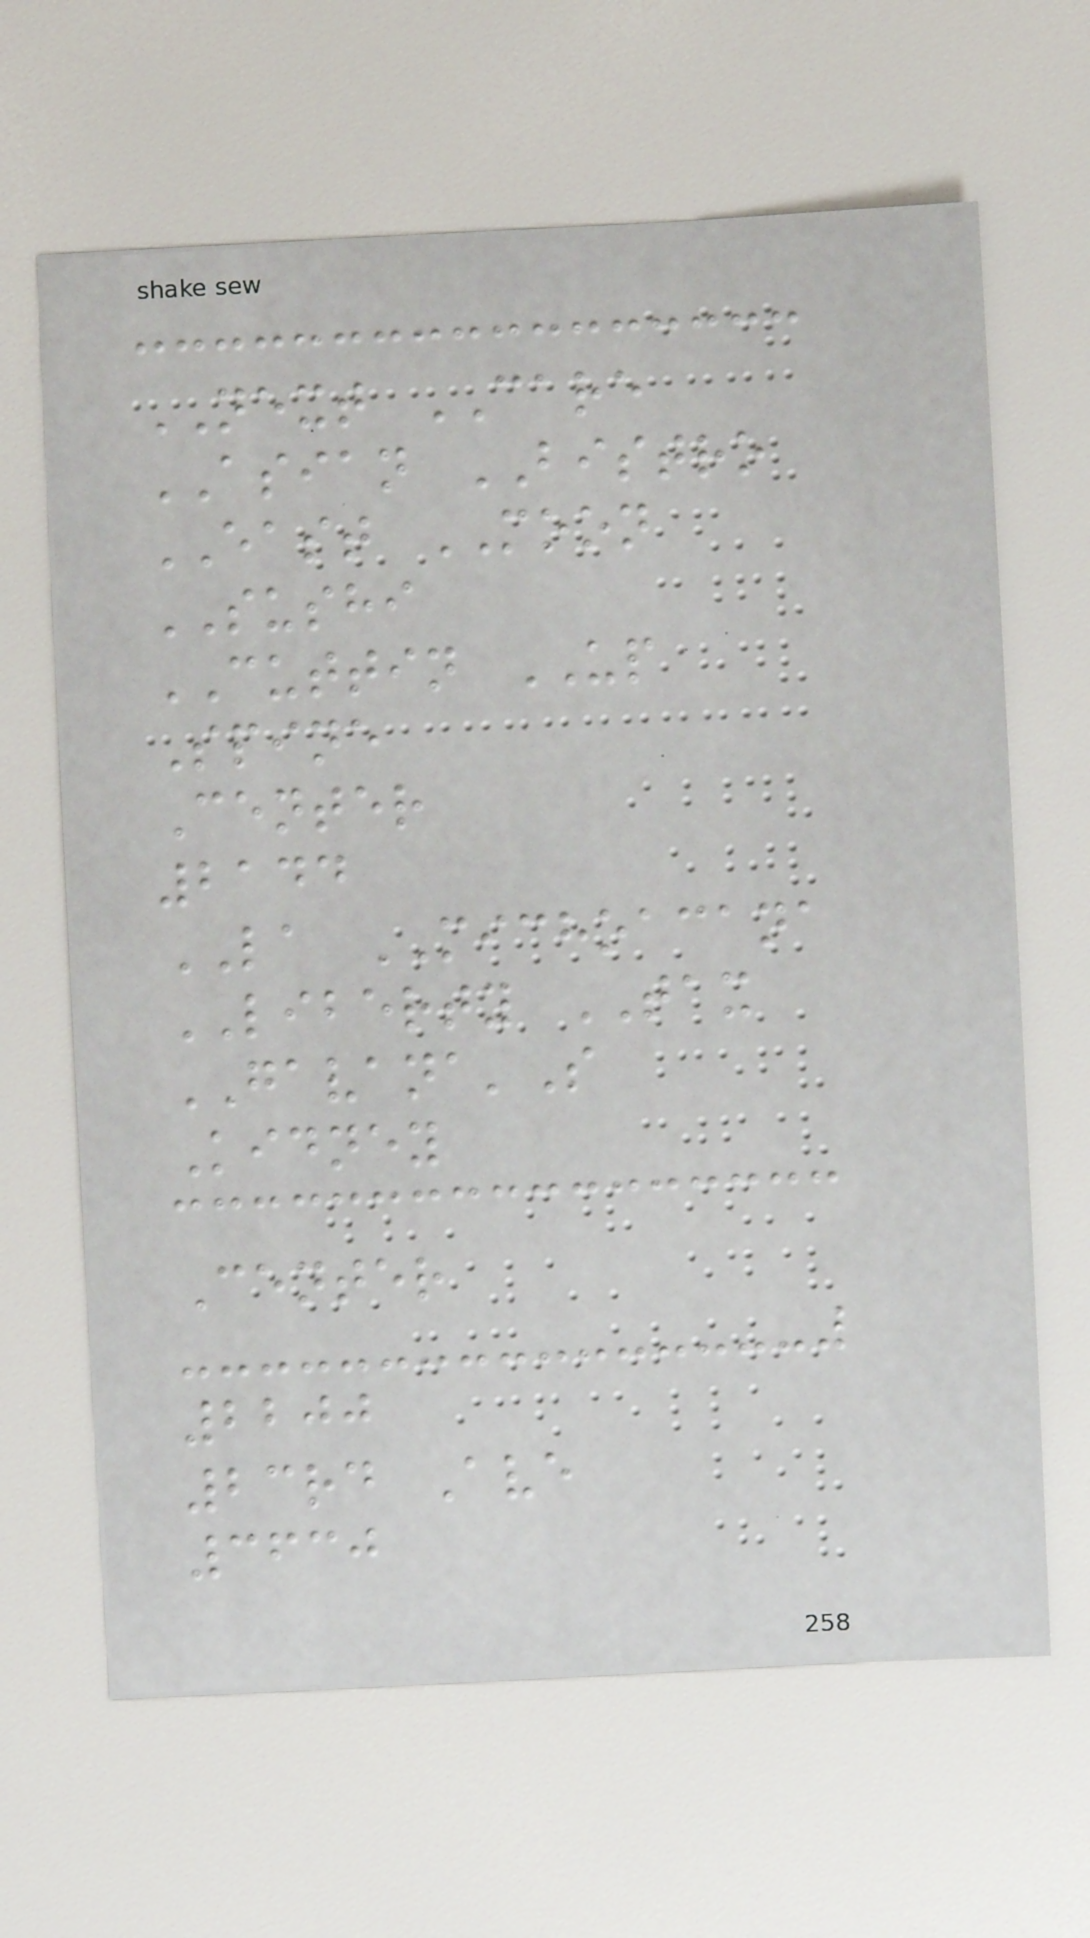NEXT CARE
ASIAN BISTRO
EAST MOON
SUSHI
CUTTIN UP
Spine
Center
2144
LA MICHOACANA
LIBERTY TAX
GAVANA'S
Kidney
Center
2200
23rd Ave
3630
